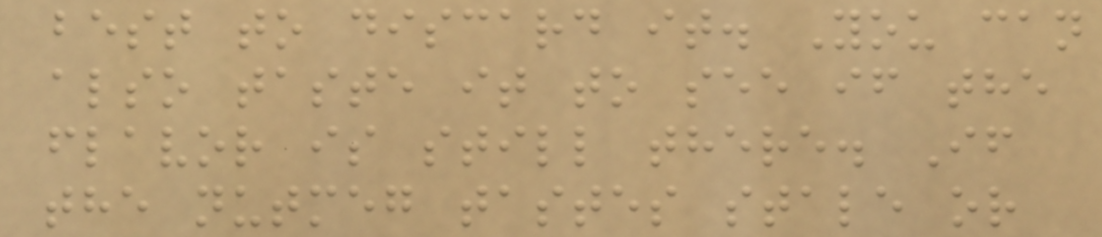best to discard it. You can
also taste it to see if the
flavor is still there. If
the nutmeg tastes stale or
